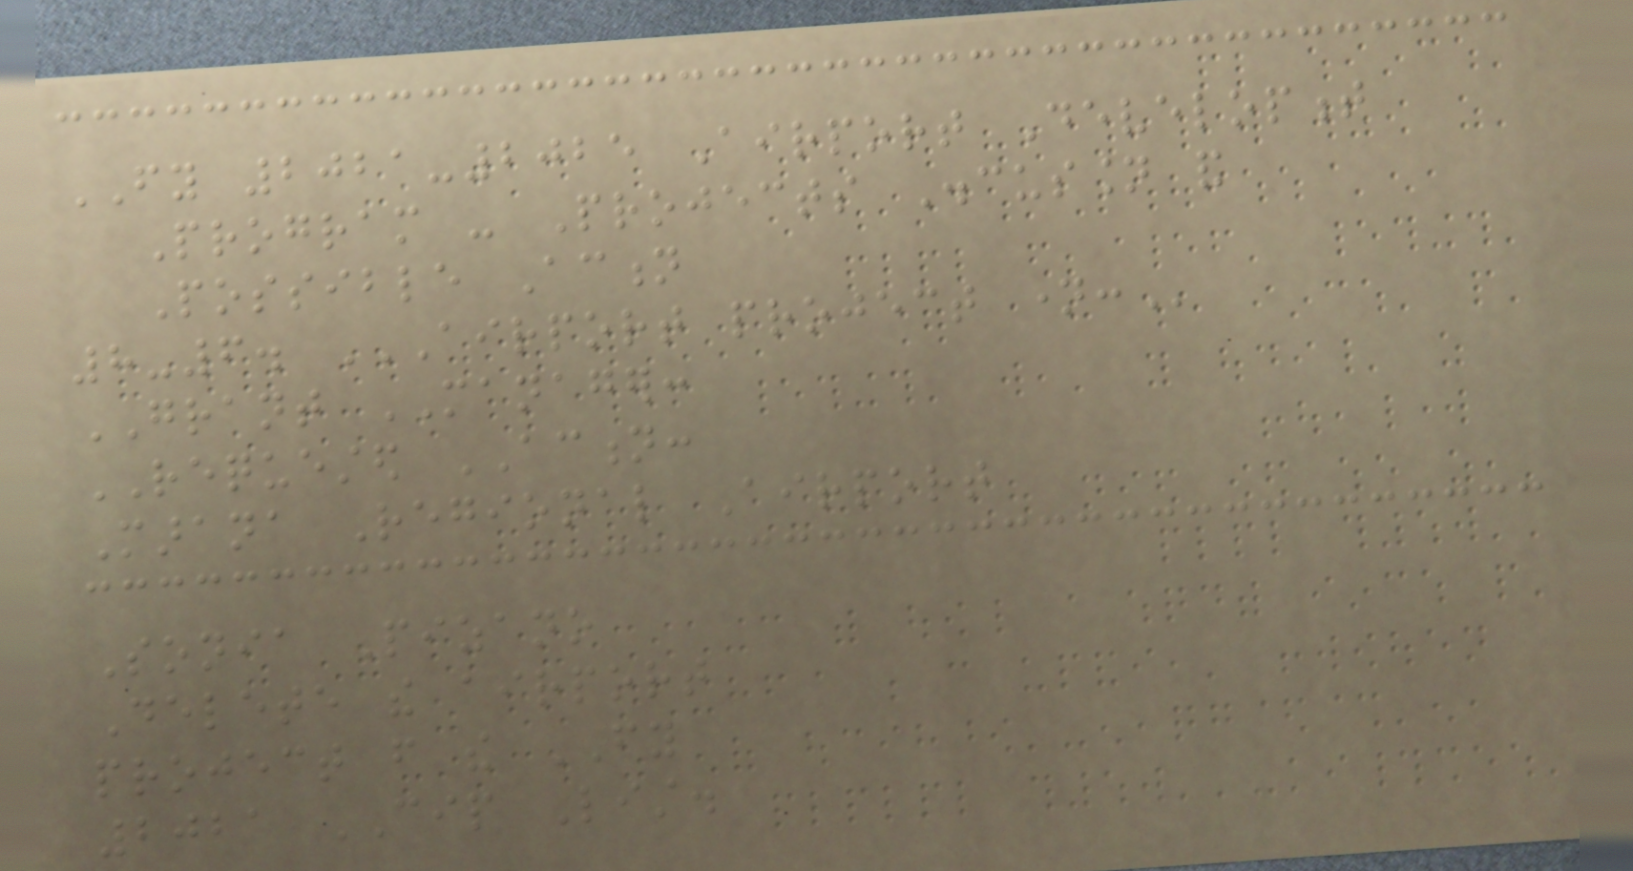FY 2021-2025 Airport Development
Program - Projects Discussion and
Possible Action
8-6. AIRPORT PROJECT NAME:
GRANT MANAGER:
REQUESTED ACTION:
Marana Regional Airport
Sonia Pizano
Delete the airport
project from the FY
2021 CIP List.
